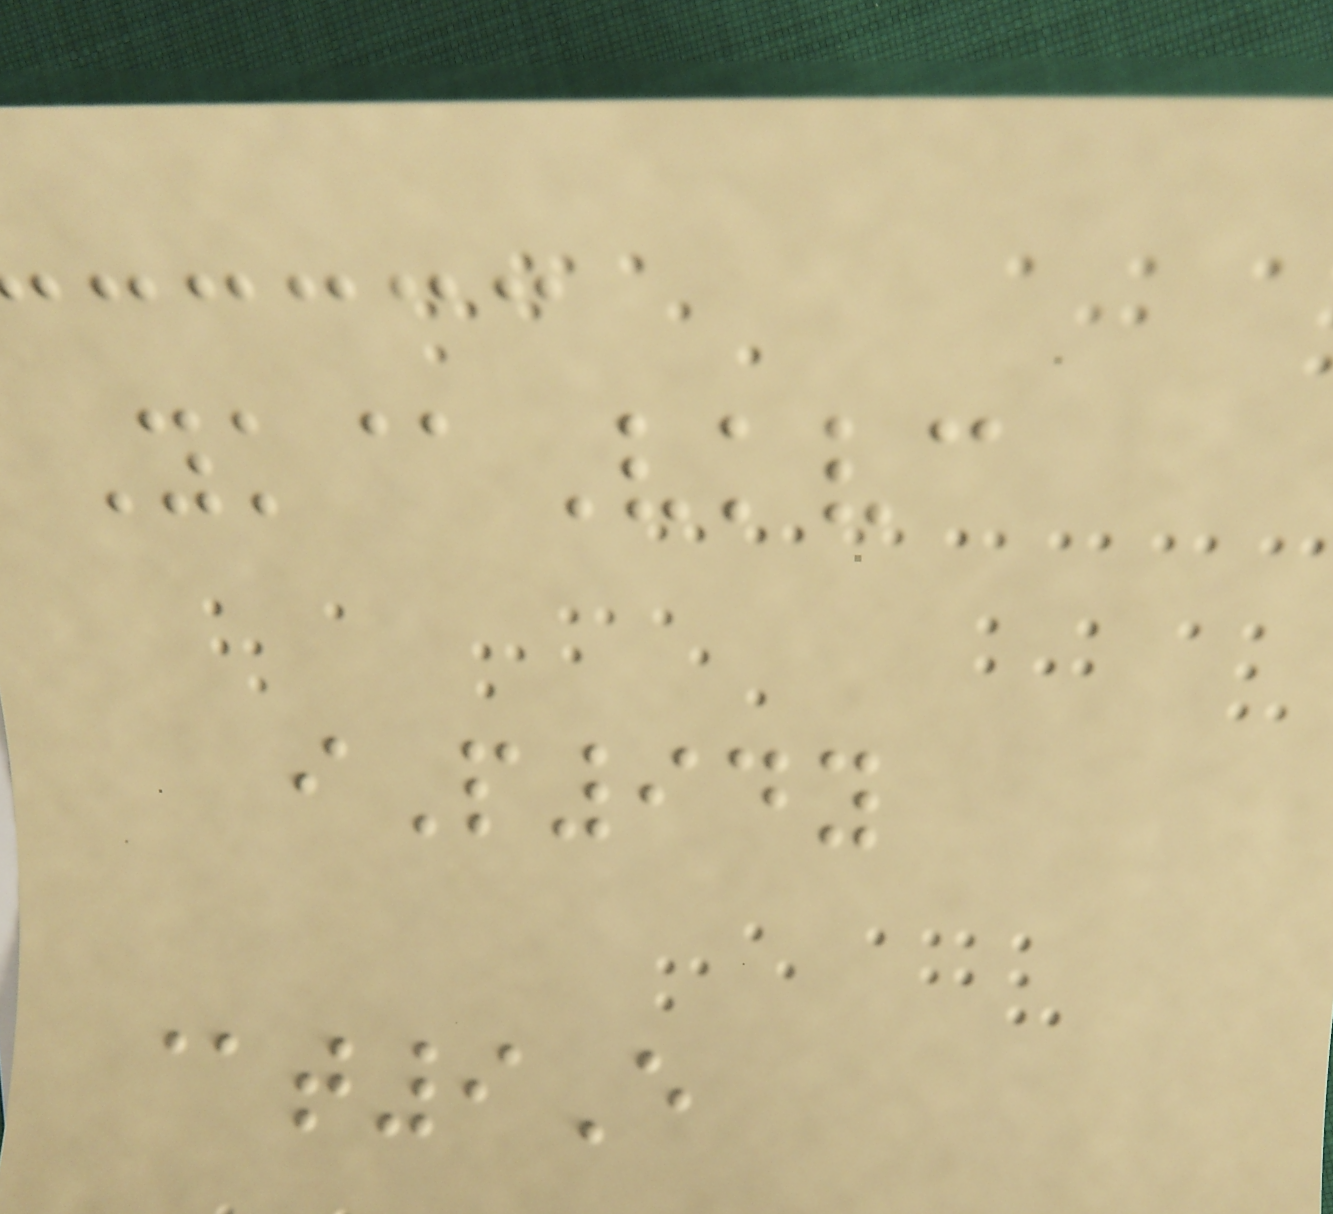Yk@Vkvc
iP94y
@t9E
